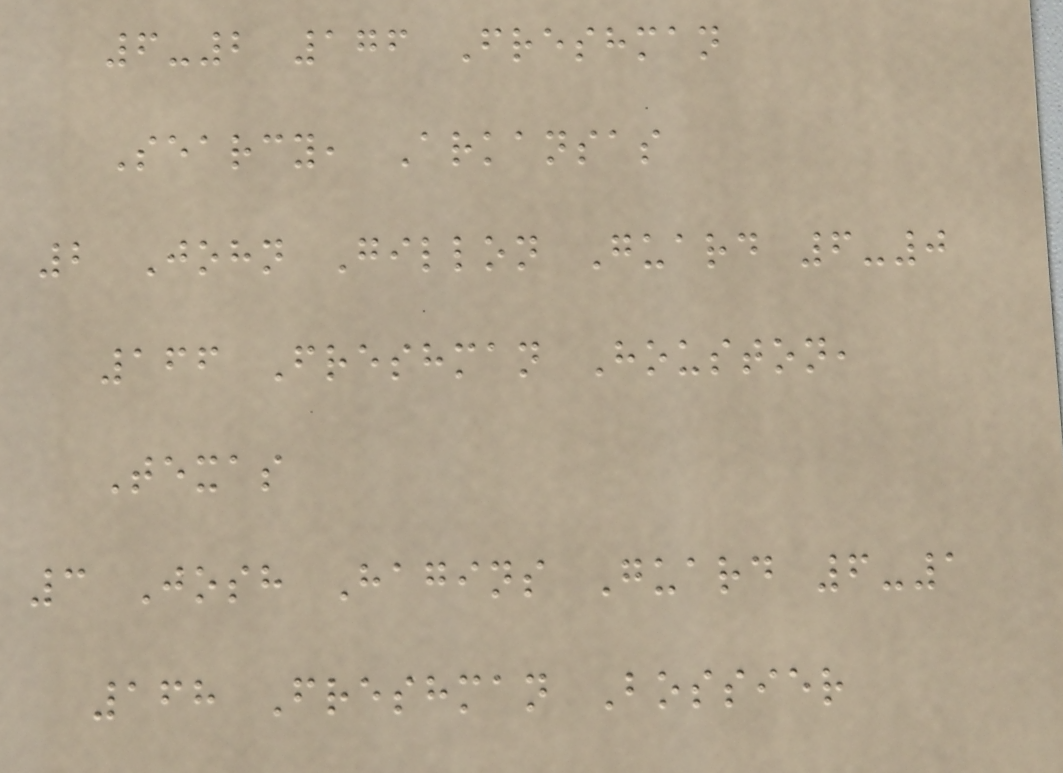6-2 176 Freshman
Searcy, Arkansas
2 John Gillon Guard 6-0
166 Freshman Houston,
Texas
3 Josh Hagins Guard 6-1
168 Freshman Bossier
